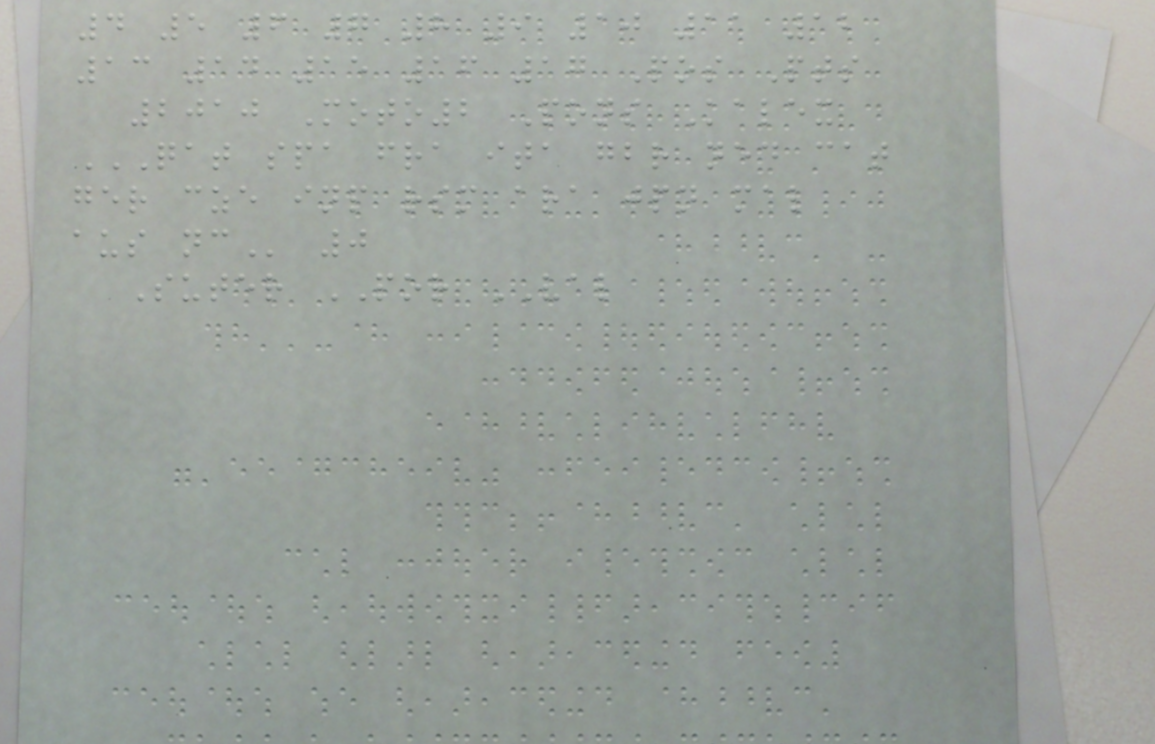4 5 6 7 8 9 10 11 12
13 14 15 16 17 Pos Pts
2010 Moto2 Pons Kalex
QAT SPA FRA ITA GBR NED CAT
GER CZE INP RSM ARA JPN MAL
AUS NC 0
Suter POR VAL
